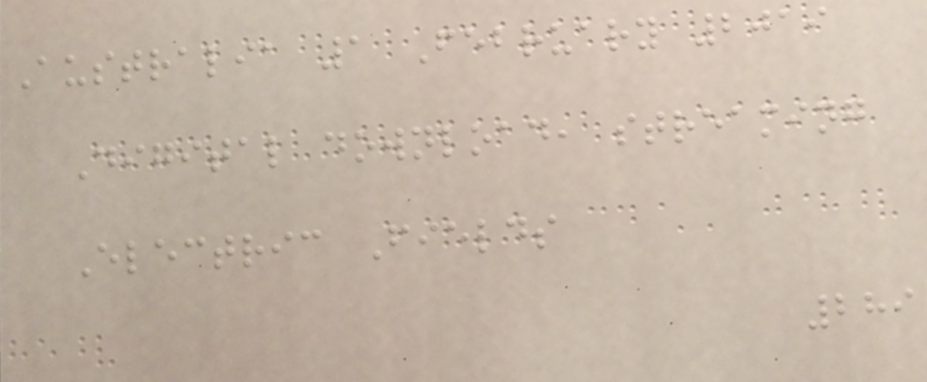Australia 1 February 2019
Digital download, streaming
Electric Fields
289
